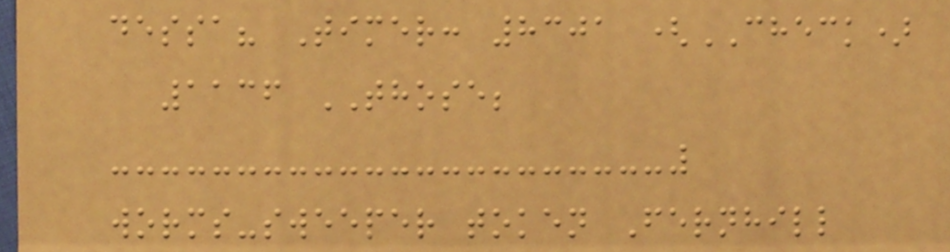dessa? Timer: 8301 (CHECK)
1136 THOSE;
worms-sweeper token Fernhill
